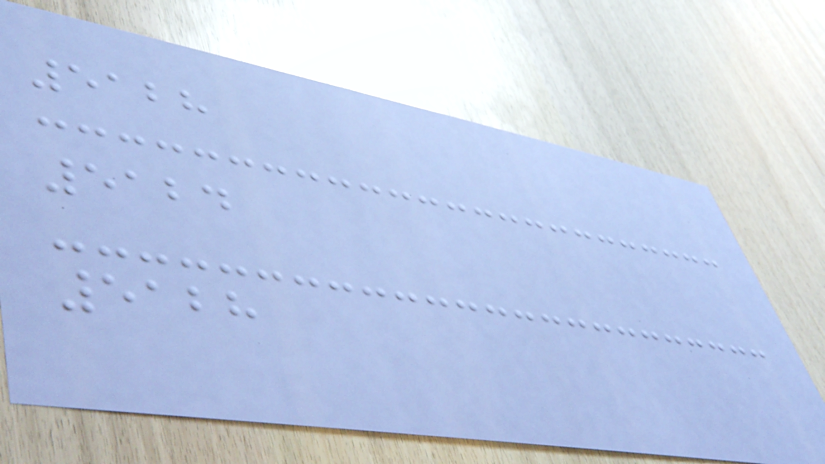5128
5124
5128
